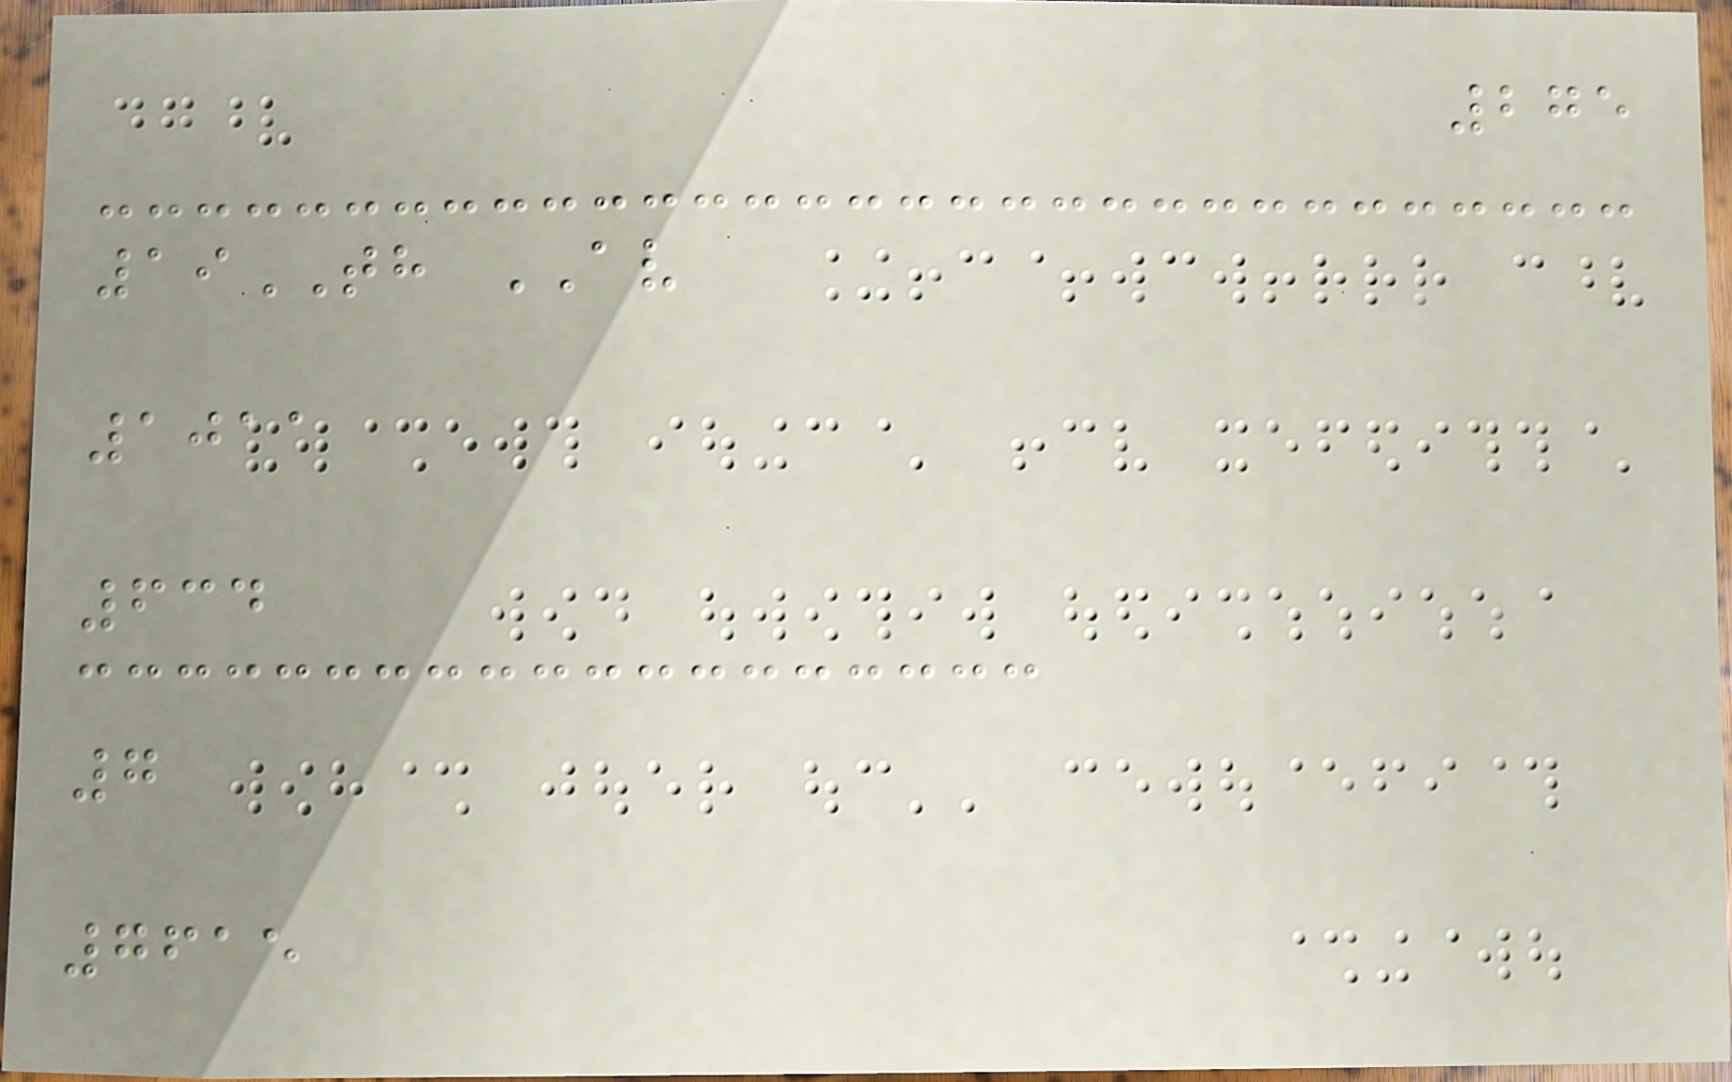275
19TH AV
1011
634
7
7615
